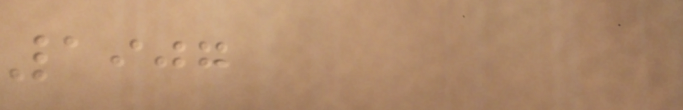1907
